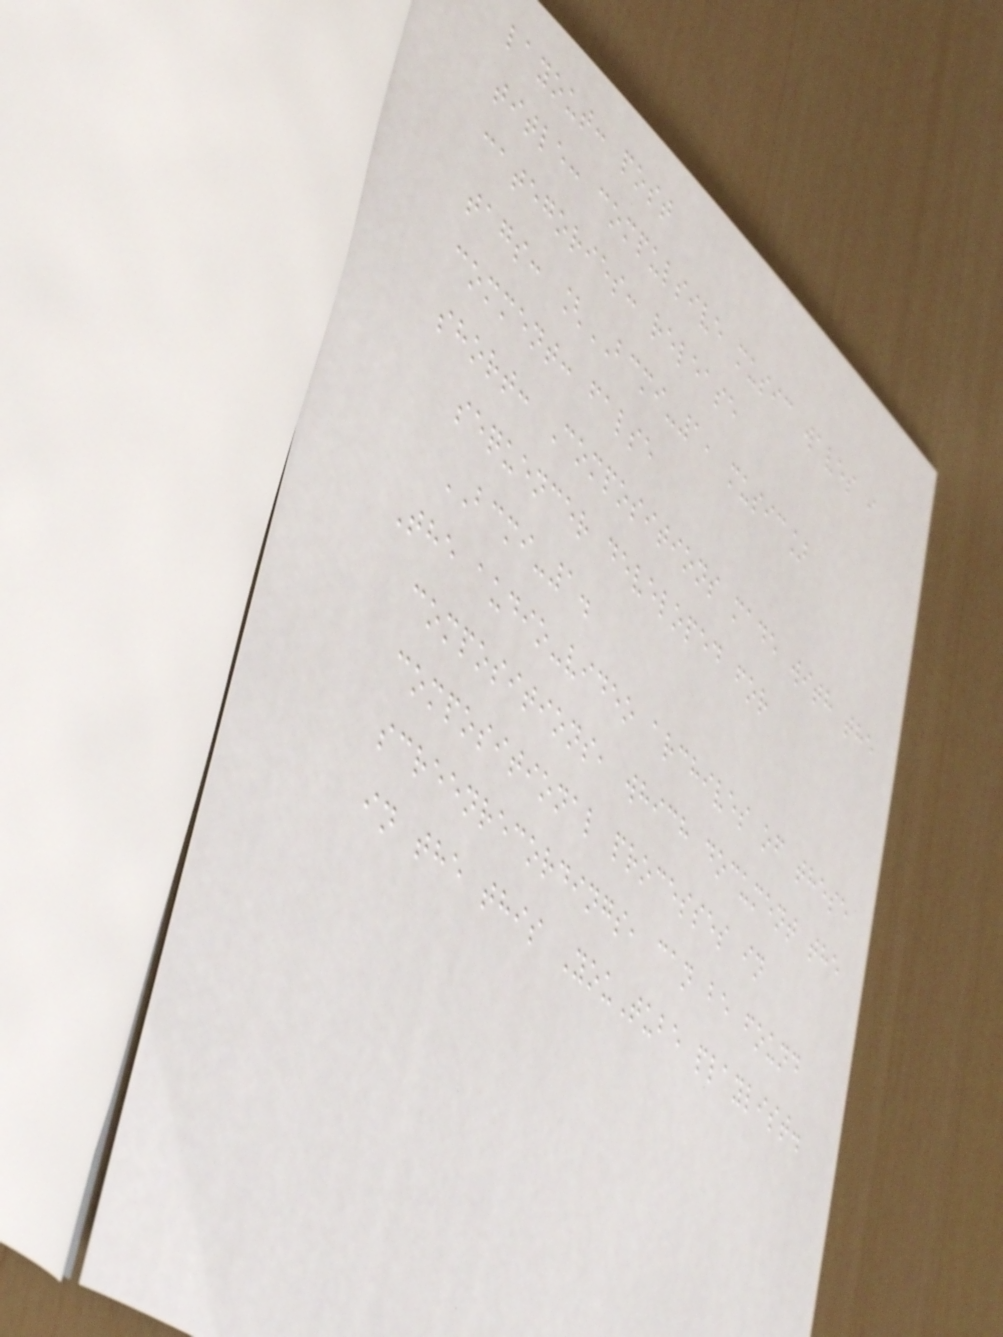layout: post
title: compulsive music waves i
categories: release
tags: [BCMI-1, music]
comment: false
short: Compositions made with the
sequencer developed for
BCMI-1.
The audio-video archives of these
compositions, which document the
compositional processes in
screenrecordings, can be found
in the this YouTube playlist.
